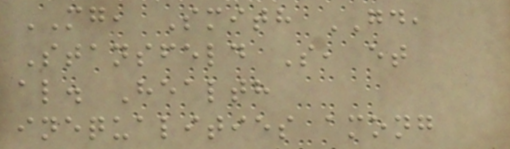MG, Smith GD,
Stansfeld S, et
al. Health
inequalities among
